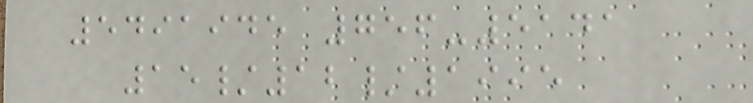5491945 756-5141
15/12/1995
